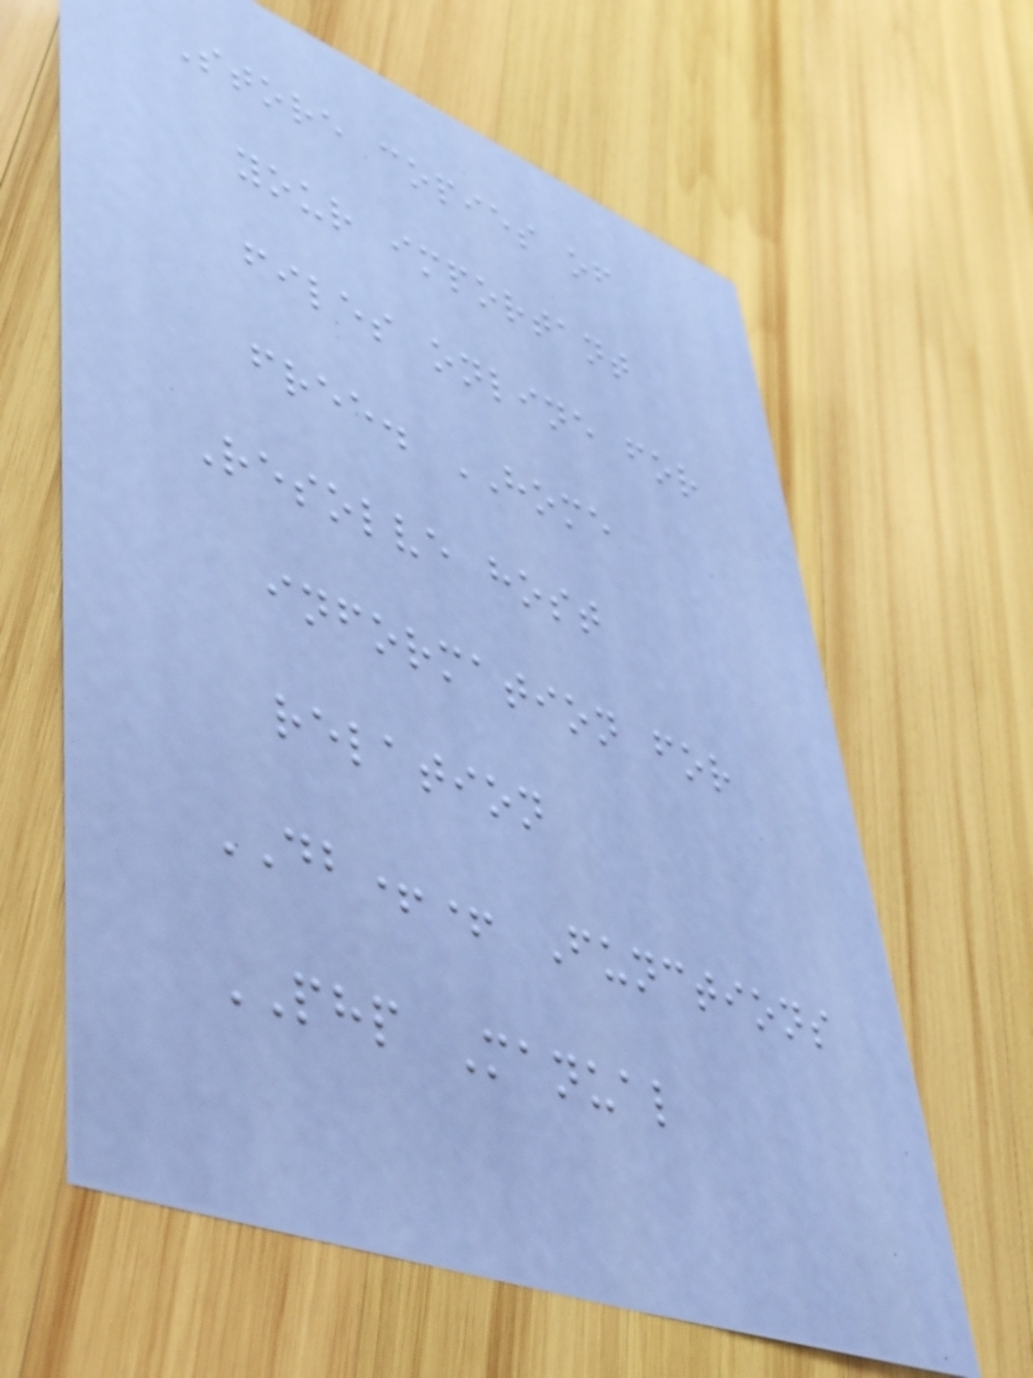Store copies of
your important
files online for
free. HOME
Resolve host
information for
relation
DB++ Functions
PHP Manual
